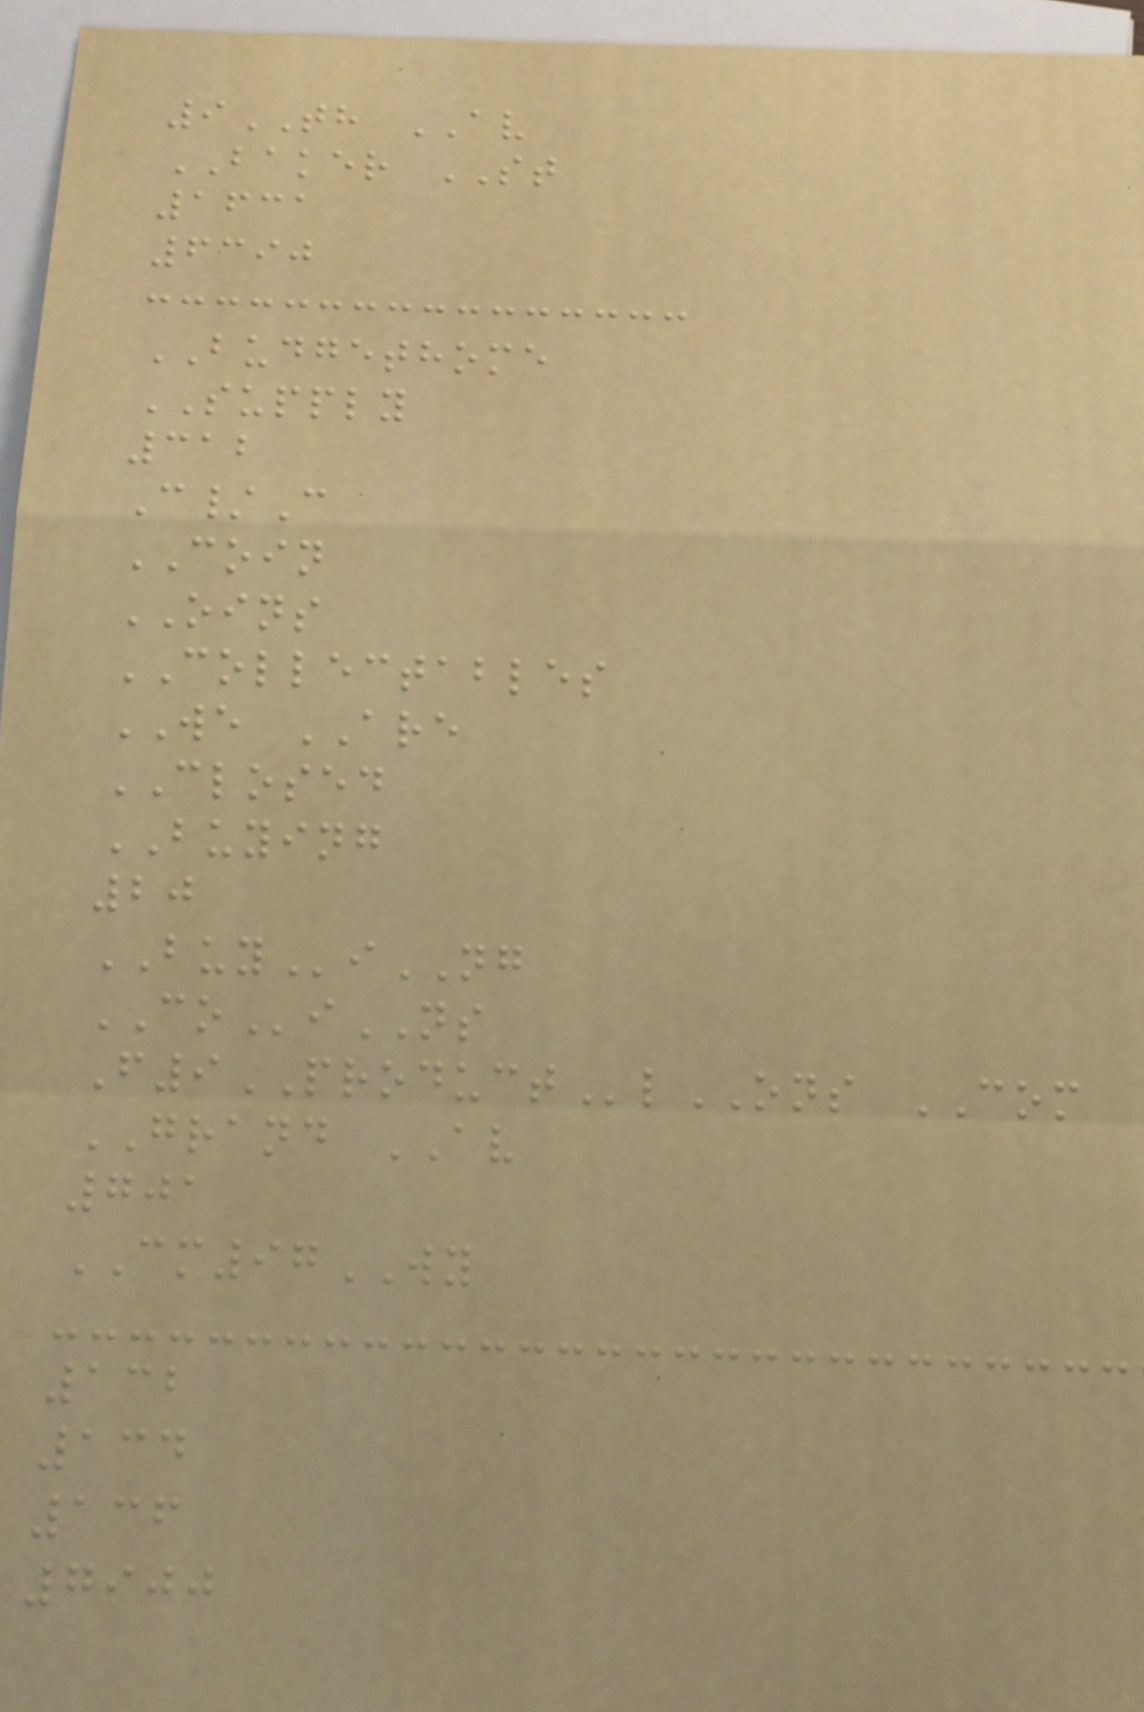9TH AV
BAKER ST
1631
6390
BUDGETHOME
SUPPLY
312
C/C
COIN
OINS
COLLECTABLES
WE ARE
CLOSED
BUYING
20
BUYiNG
COiNS
F9PRODUCTlONS COM
GRAND AV
701
CM97WY
132
134
136
7900
